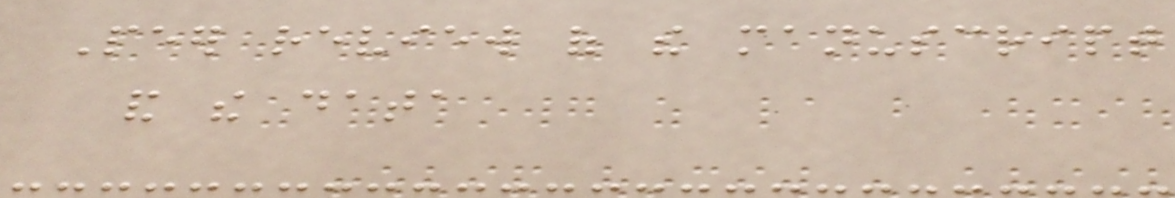Peer review of the manuscript
and the data
